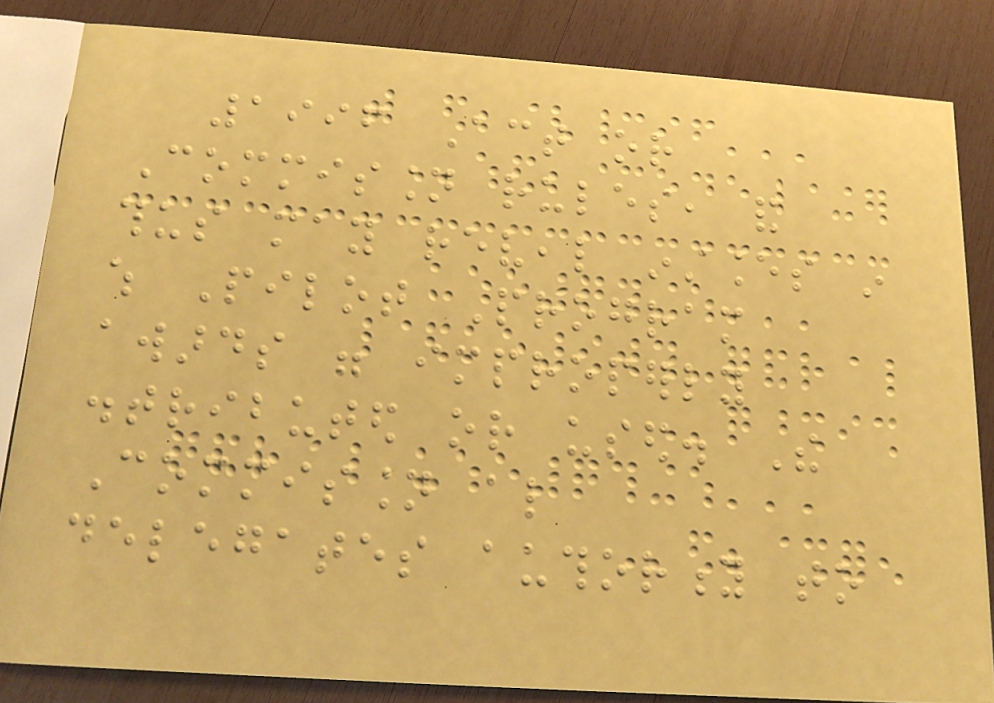1996 Act or
Commission rules, and
thus may reveal instances in
which Pilot Program
awards were improperly
distributed or used. The
Commission also
delegates authority to
